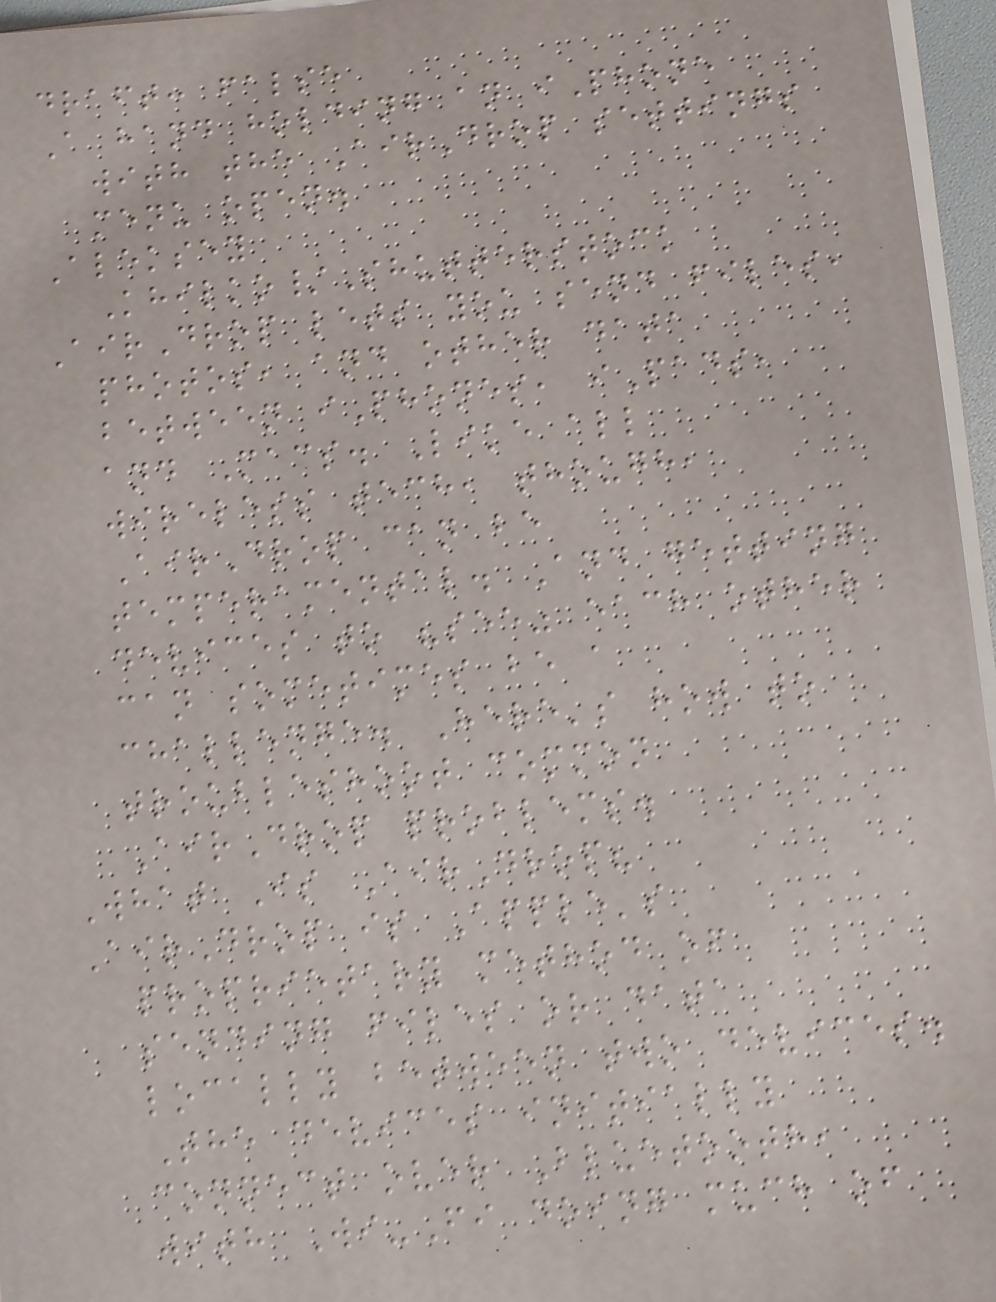draft: false
A hand holding an iPhone
with the AirDrop settings
menu open.
Aleksey
Khilko/Shutterstock
AirDrop lets you send files,
photos, and other data
between iPhones, iPads,
and Macs. Like all
wireless tech, though,
AirDrop can be
temperamental. And getting
devices to "see" each other
can sometimes be a
challenge. Here's how to
troubleshoot common
AirDrop problems.
What Is AirDrop?
AirDrop is Apple's
proprietary method of
sending files or data
locally between two devices.
The devices initially
connect over Bluetooth,
with Wi-Fi doing much of
